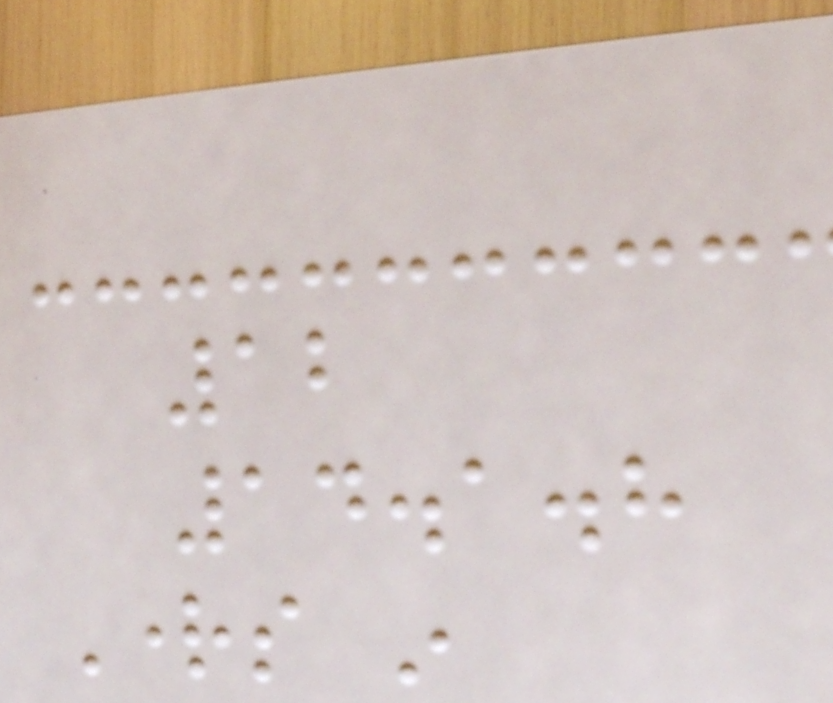12
14.1.8
Rights in
